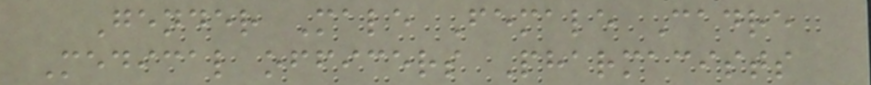Gender Male Female Cadre
Medical officers Pharmacists
